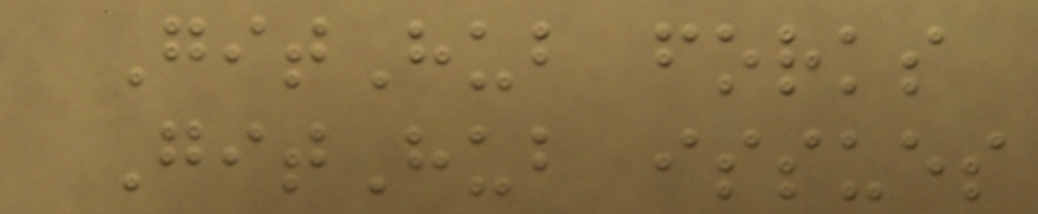GitHub forks
GitHub issues
